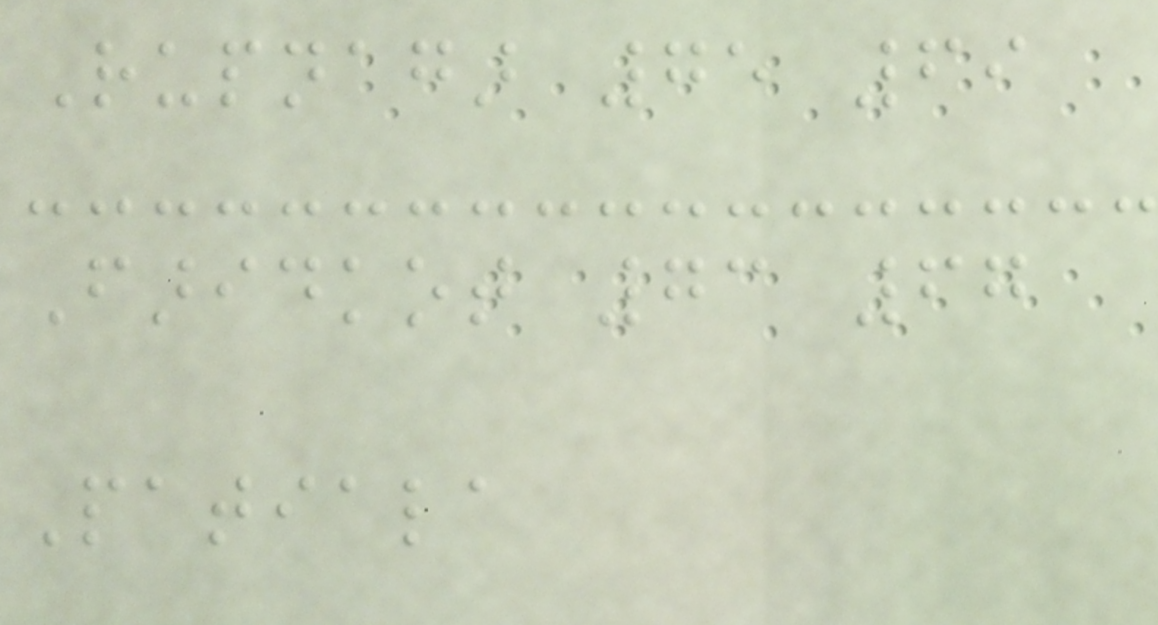Rupnagar 75 69
Faridkot 73 67
Patiala
